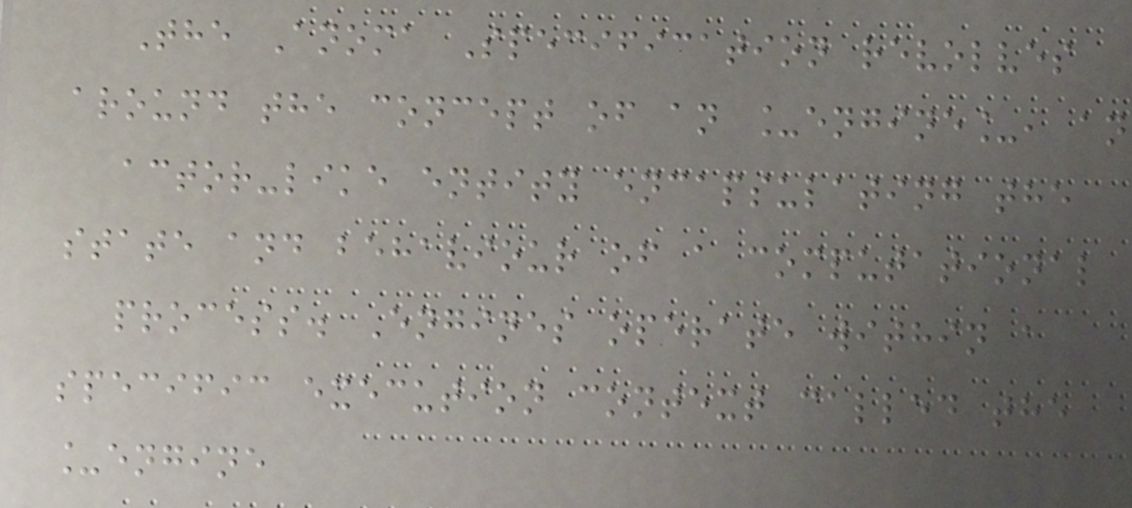The Anoma Specification revolves
around the concept of an _engine_, an
actor-like entity encapsulating the
state and behaviour of a computational
process. Engines operate within a
specific execution context called the
_engine
